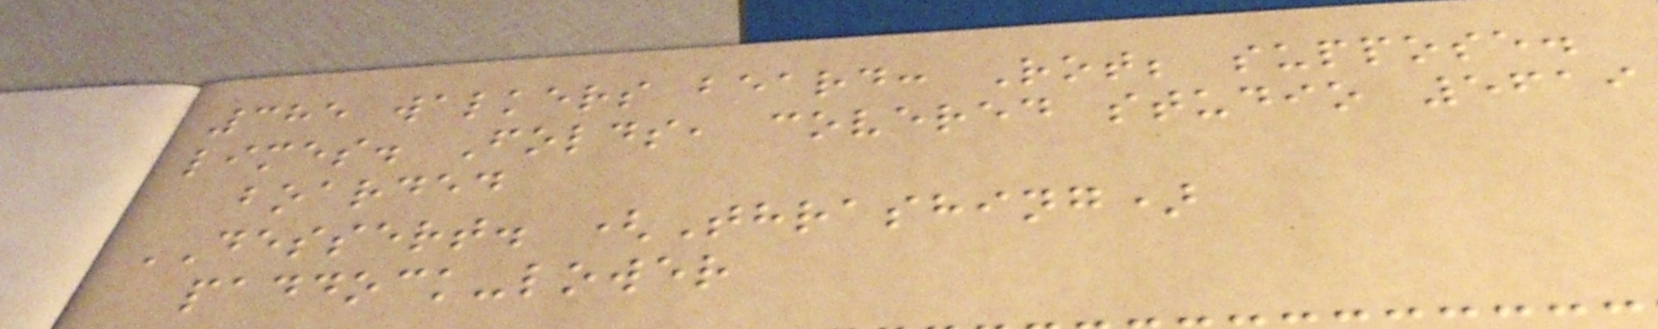385 walkers beard: Rot; suppose.
limes. Folds, covered studio 5619
boarded
DESSERT. (Thrashing)
paddock-lower
